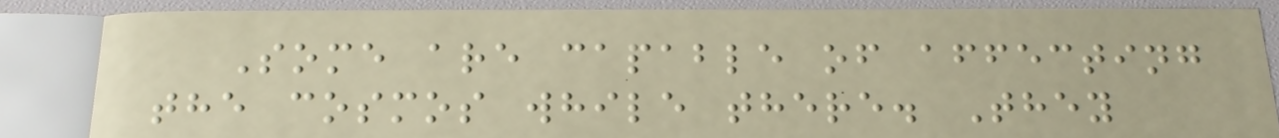Some are capable of affecting
the cosmos while there. They
